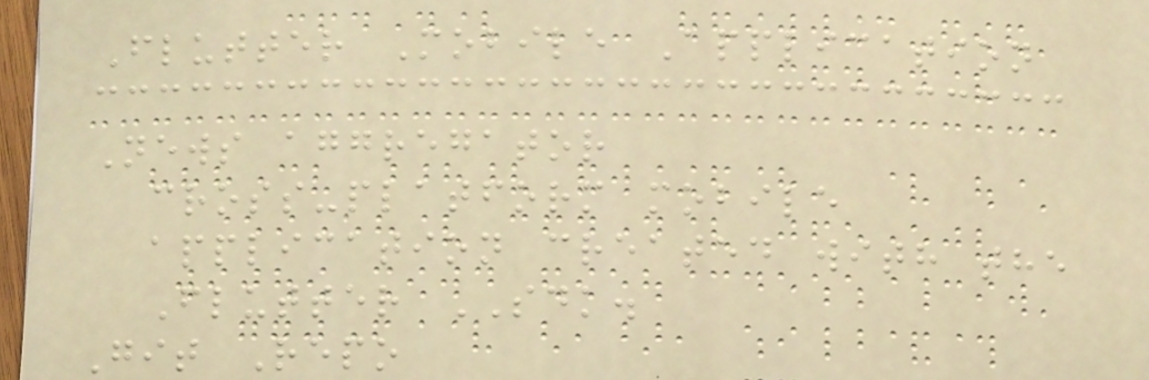Flutter Mobile Application
News aggregator
cross-platform mobile
application created with the
Flutter SDK.
Git Repo
